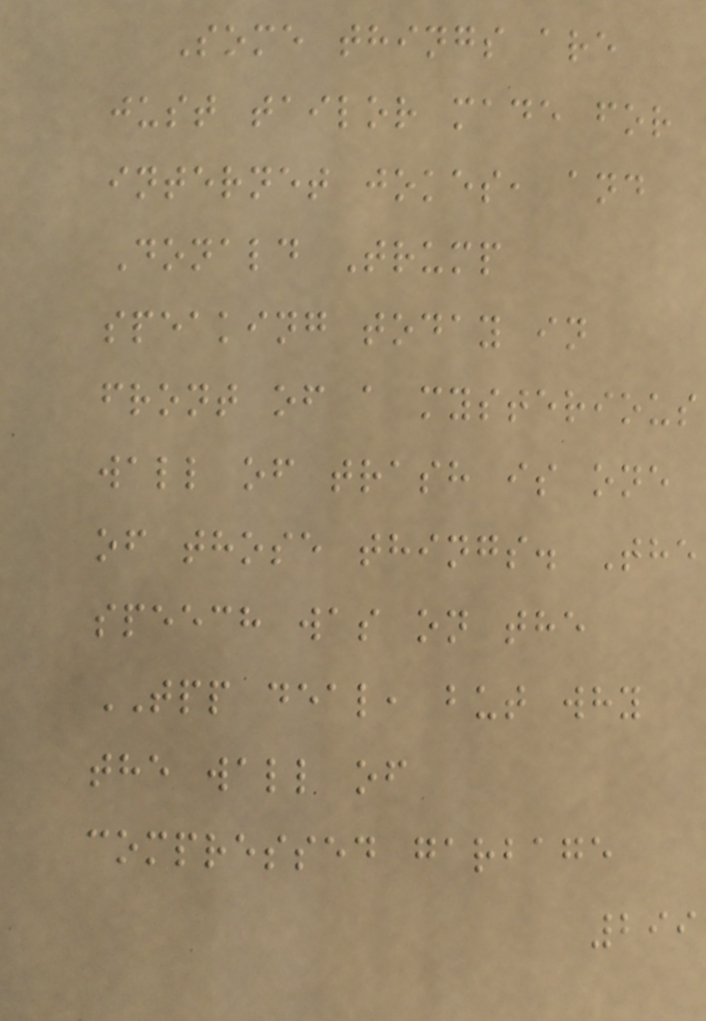Some things are
just tailor made for
internet jokes, and
Donald Trump
speaking today in
front of a mysterious
wall of trash is one
of those things. The
speech was on the
TPP deal, but why
the wall of
compressed garbage
299
